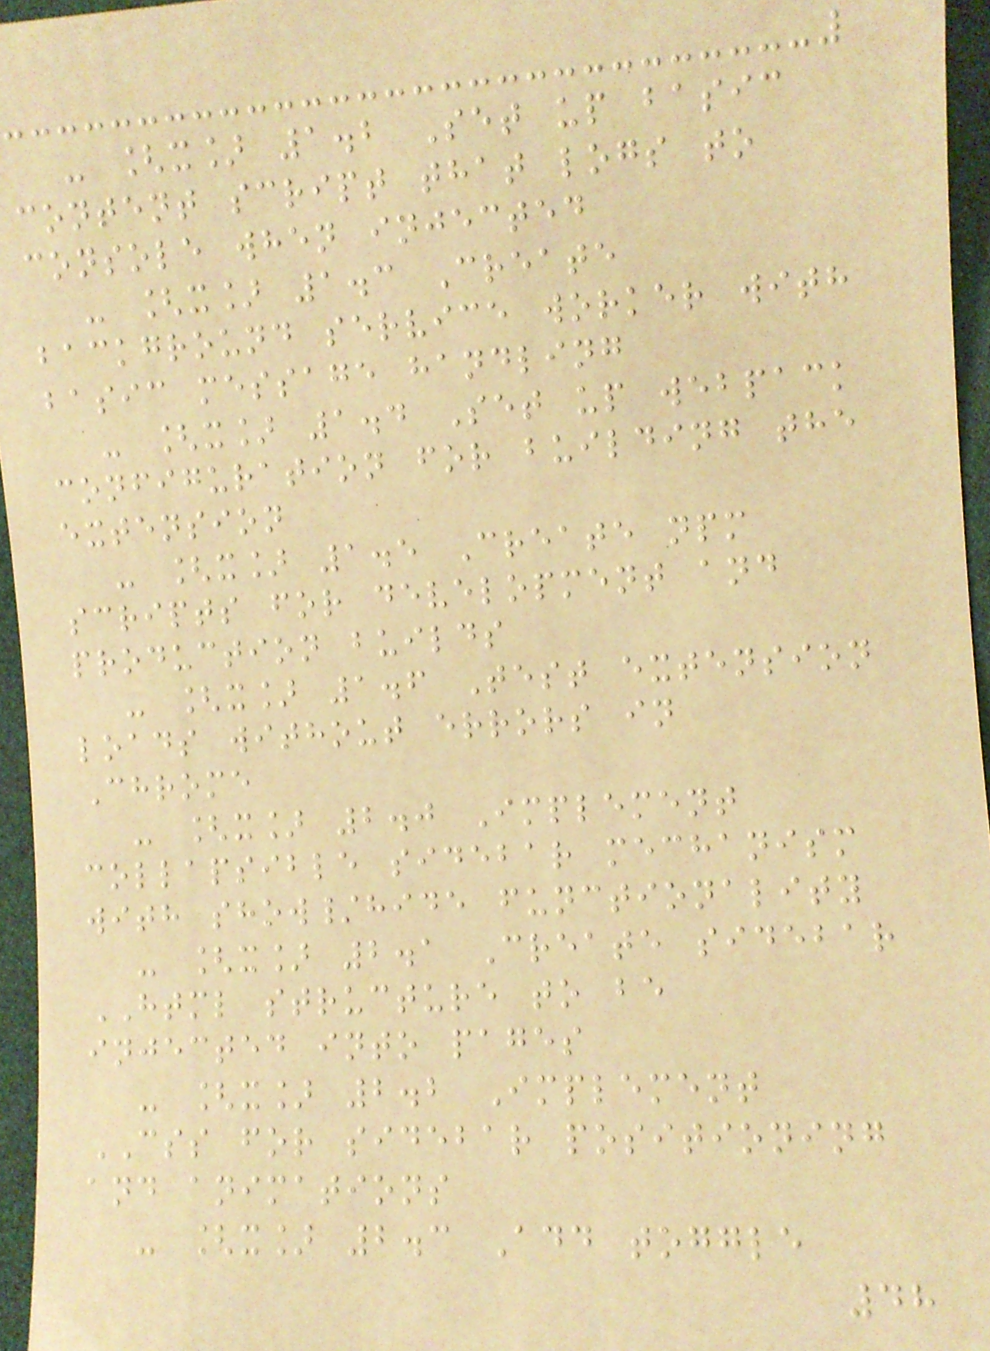- [x] 1.2 Set up basic
content script that logs to
console when injected
- [x] 1.3 Create
background service worker with
basic message handling
- [x] 1.4 Set up webpack
configuration for building the
extension
- [x] 1.5 Create npm
scripts for development and
production builds
- [x] 1.6 Test extension
loads without errors in
Chrome
- [x] 2.0 Implement
collapsible sidebar mechanism
with show/hide functionality
- [x] 2.1 Create sidebar
HTML structure to be
injected into pages
- [x] 2.2 Implement
CSS for sidebar positioning
and animations
- [x] 2.3 Add toggle
48
